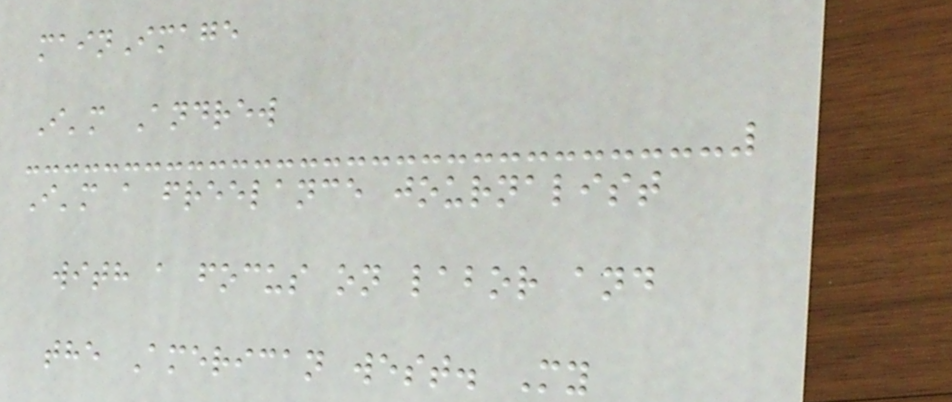mainImage
I'm Andrew
I'm a freelance journalist
with a focus on labor and
the American west. My
